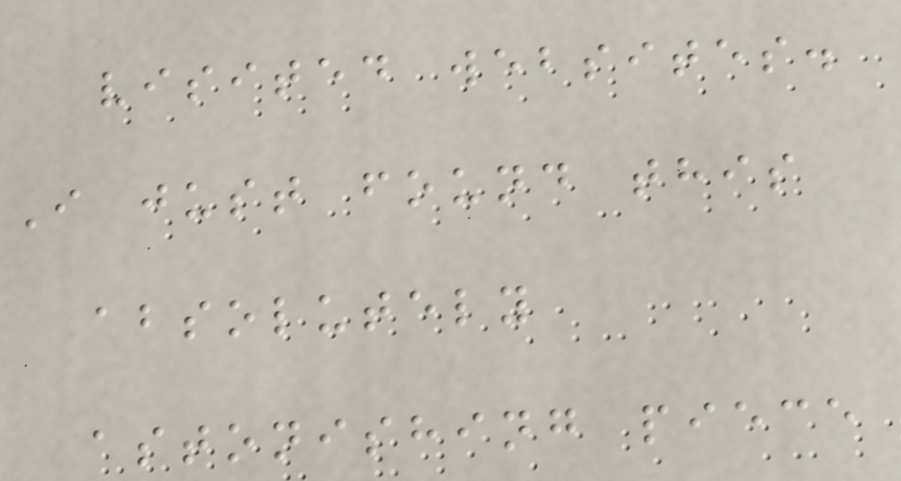visited websites.
I just found this
absolutely
astonishing piece
